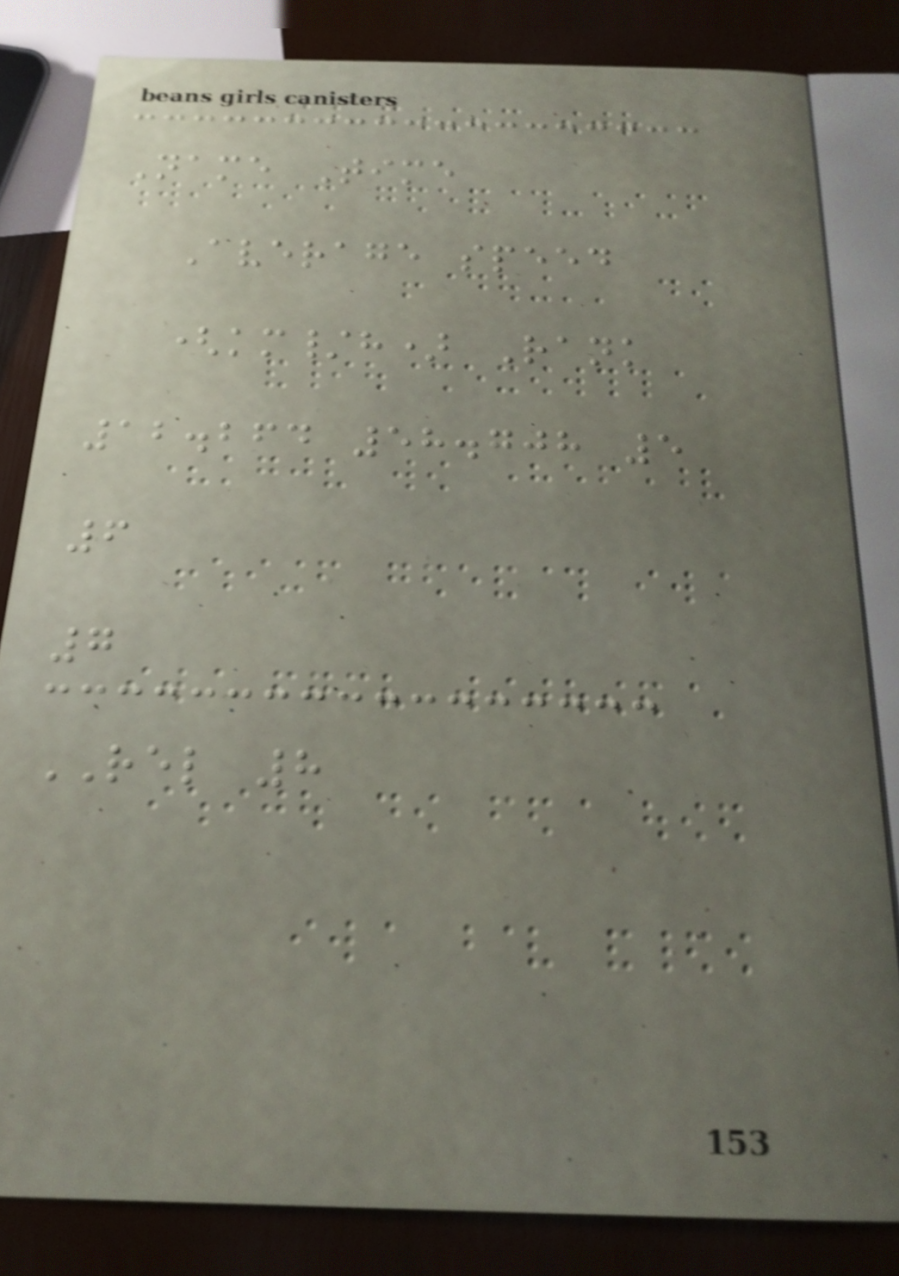Name Time
Average speed
(km/h) Rank
12.264 58.708 5
6
7
REL 8
